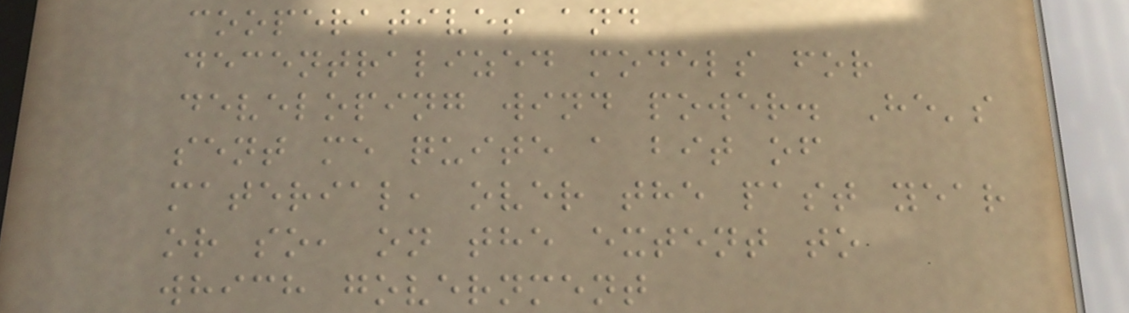cooperatives and
decentralized models for
developing wind power. He's
sent me quite a bit of
material, over the past year
or so, on the extent to
which government
